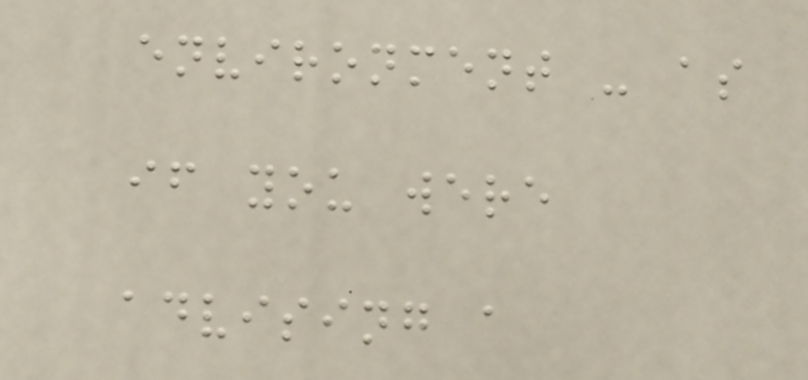environment - as
if you were
advising a
